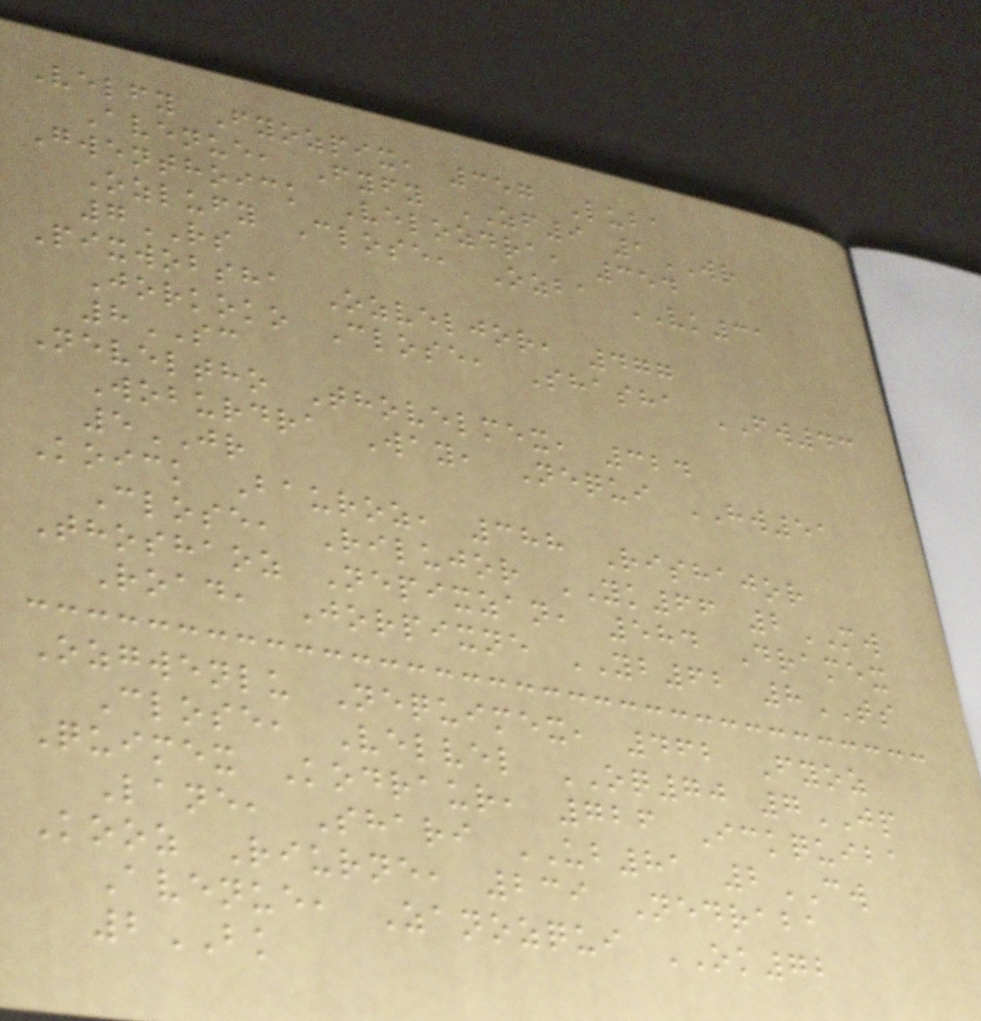Velfy Fyozpix, 357 Luba
Avenue, Fyfy ZF9 1WR
Gwenthoick Velozdra, 354
Ozlufy Close, Ozba VK31
7RS
Pixwobsha Ozveljor, 477
Jorkoko Close, Shasha FW43
8SC
Neveltho Thovelmex, 324
Woburdra Way, Nequi HW51
5JR
Koick Bauroz, 388 Rishajor
Close, Rilujor YK66 2MW
Thoshaoz Nepixzan, 584 Dramex
Road, Jorpixne YB62 8TS
Ozgwenlu Nequimex, 462 Fyoz
Close, Velvel OQ70 7JP
Quimex Kodraur, 726 Ickquiba
Lane, Shari UB81 2CW
Kooz Riurne, 239 Nedraba
Avenue, Zanozqui OK72
2BK
